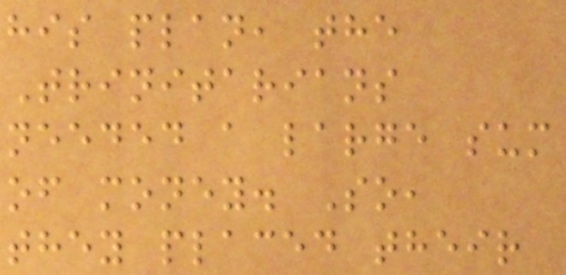his plan, the
Trinitarians
needed a large sum
of money. So,
they placed their
